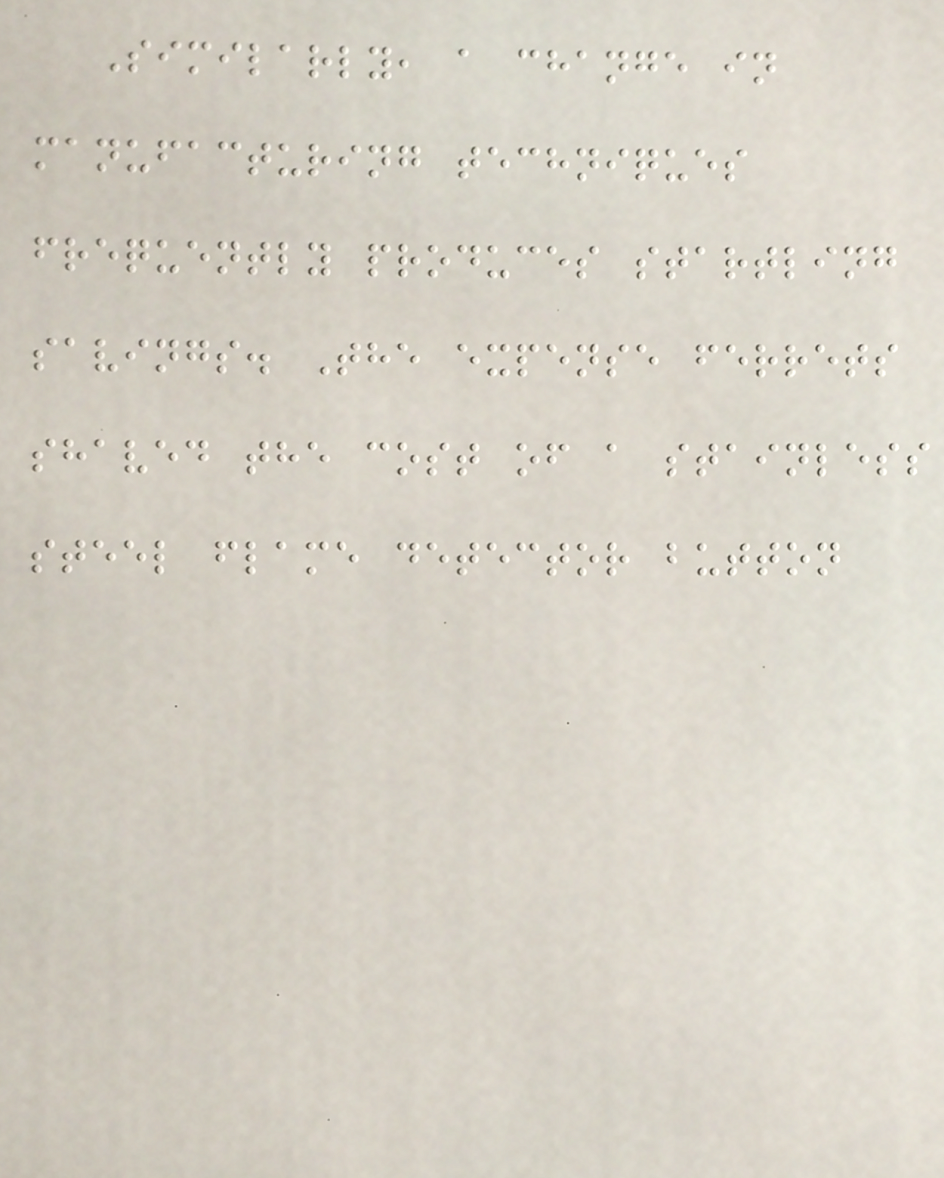Similarly, a change in
manufacturing techniques
frequently produces startling
savings. The expense ferrets
shaved the cost of a stainless
steel flame detector button
